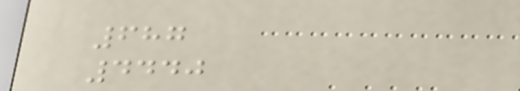687
4440
